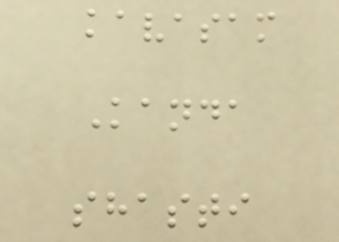kavasam
Kanda
shasti
